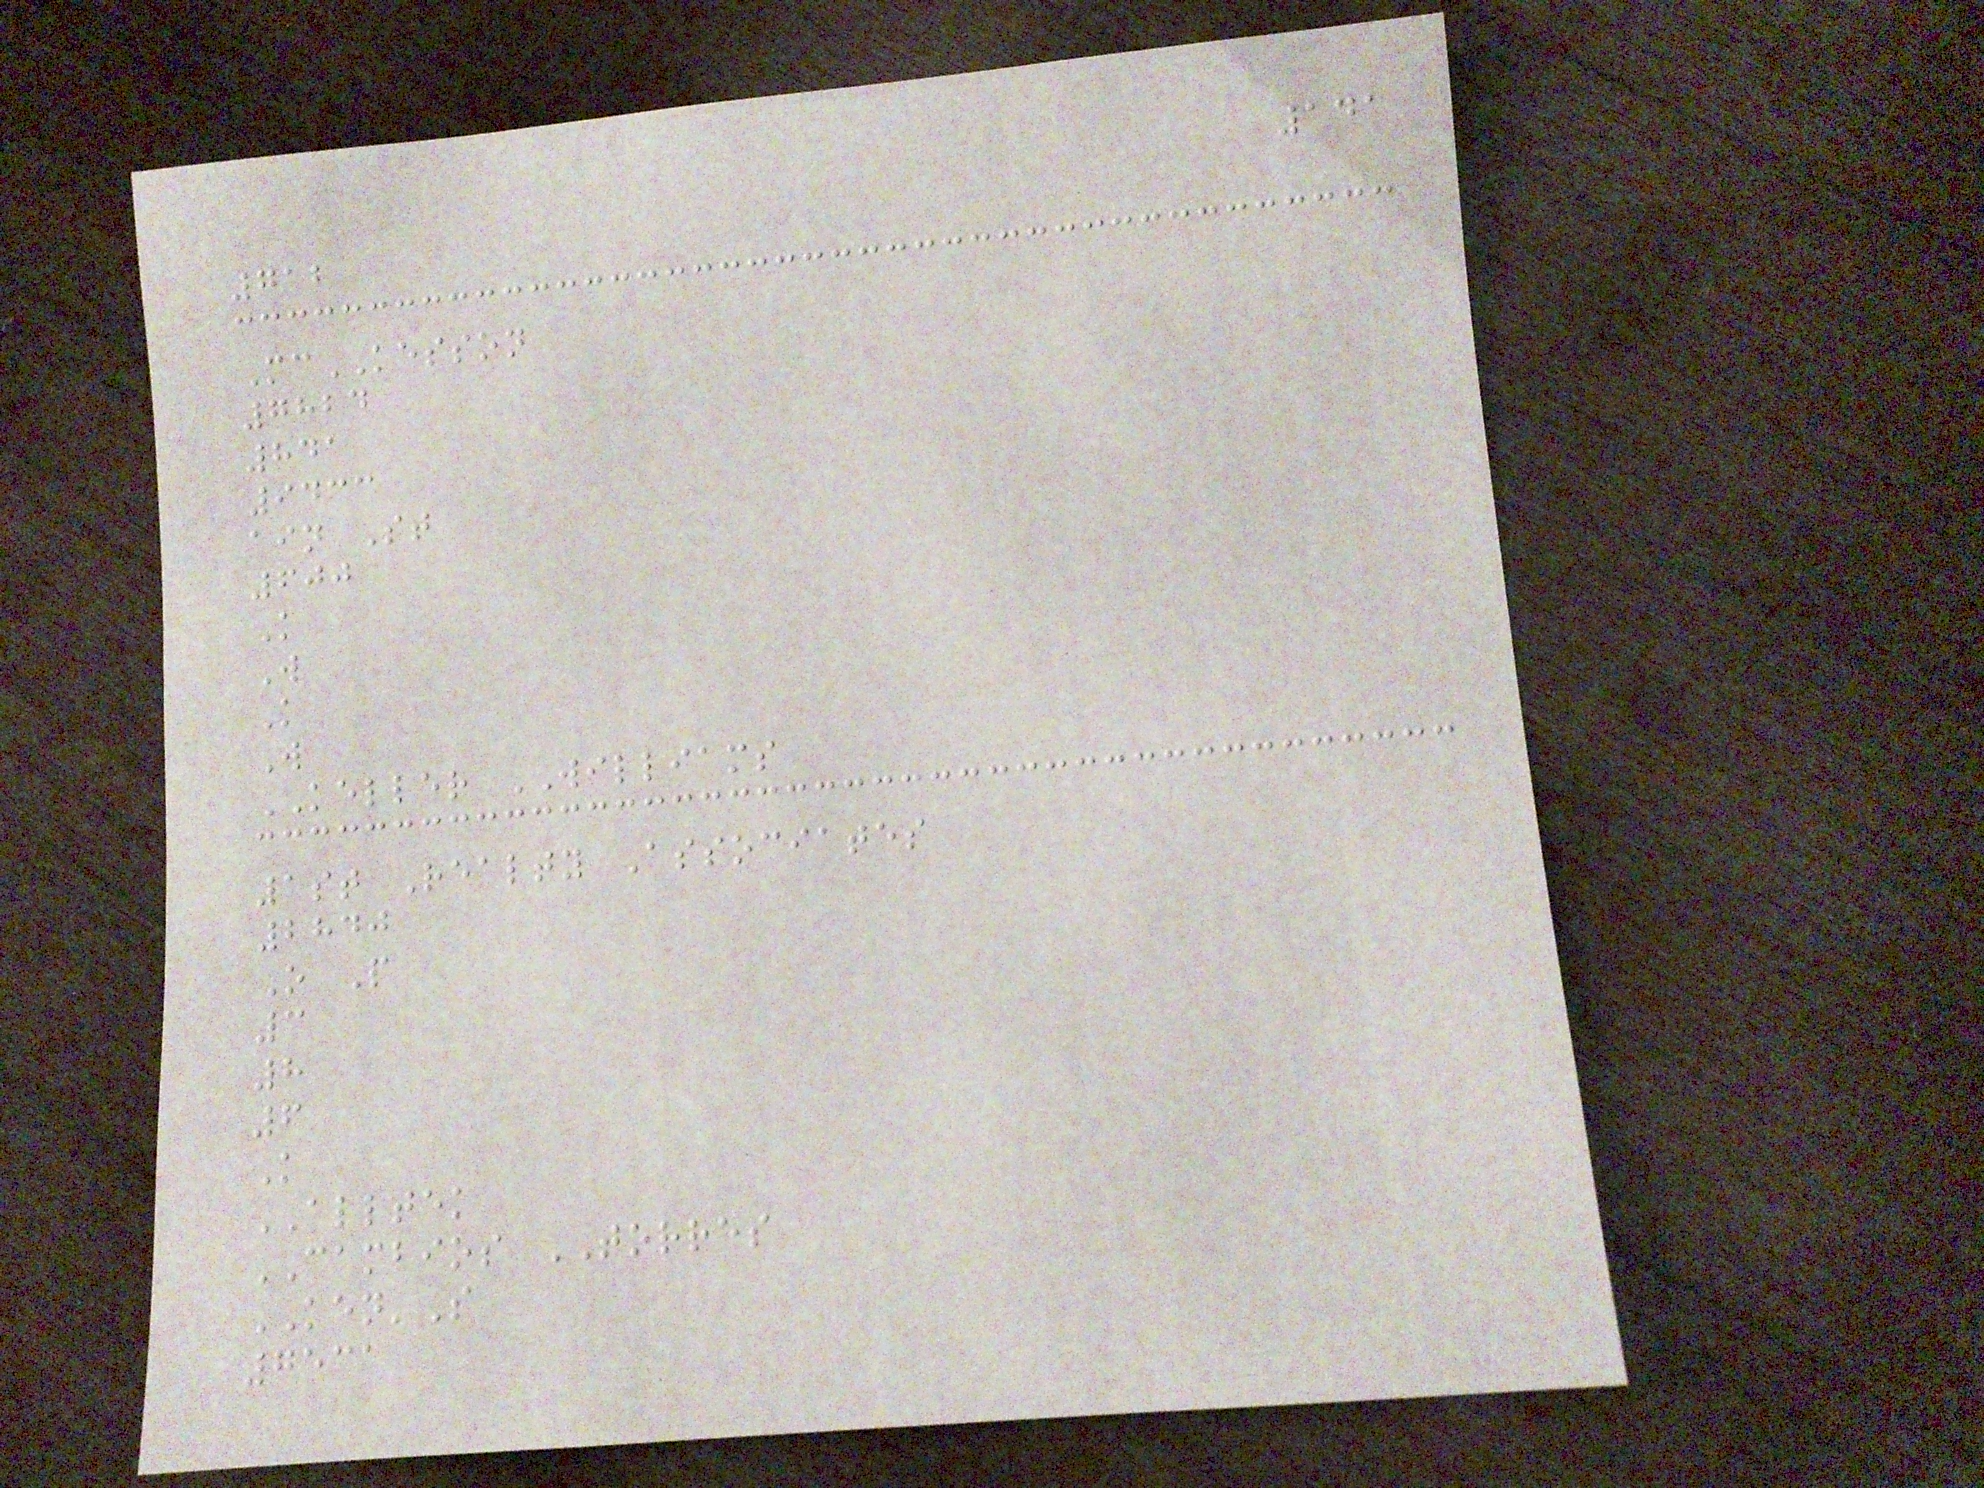141
712
McKESSON
7824
841
9433
ain St
600
K
W
K
W
KELLER WILLIAMS
1st Realty Associates
2840
O P
3
8
6
K
ALLTEK
CAMBIOS TORRES
KEN'S
7531
